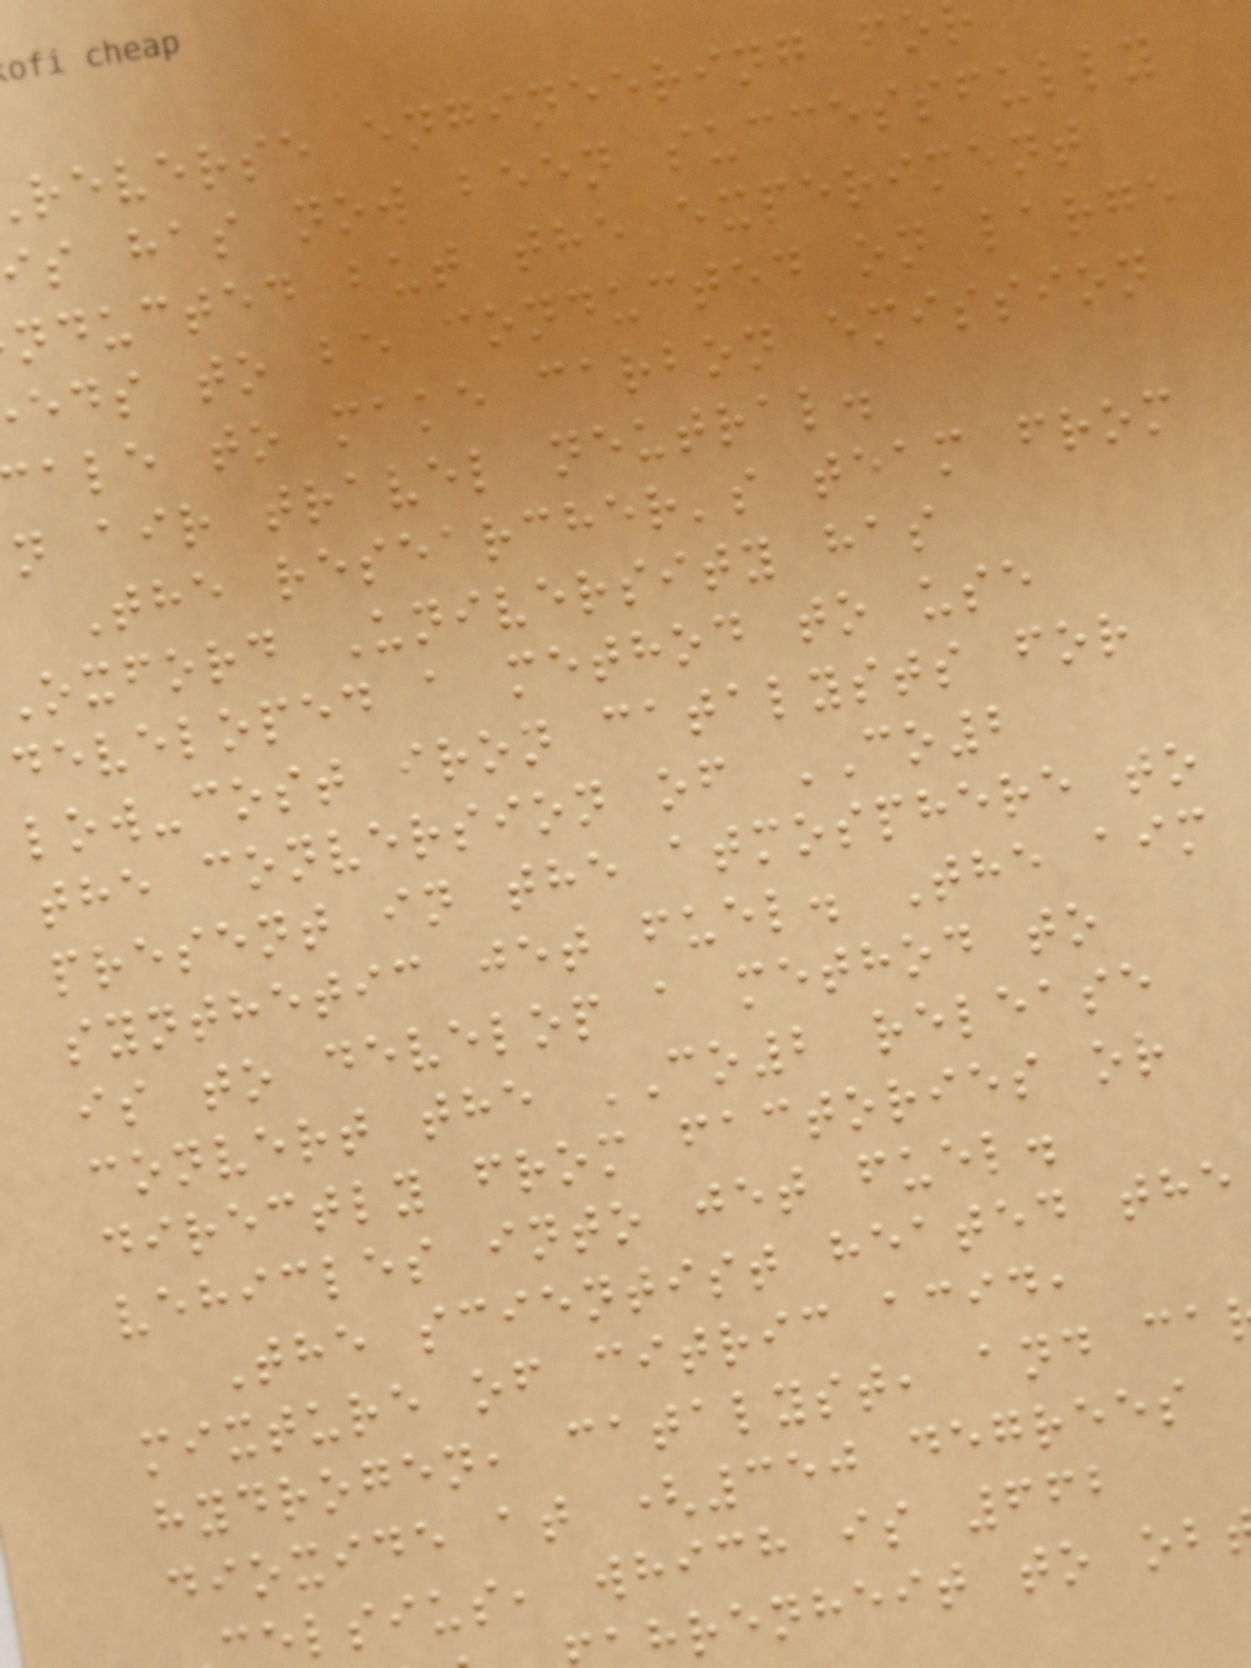reverse engineering fo
s has now been successfully
nducted but the experiment
eds to be conducted on large
ale to make carbon emission
n air travel neutral.
The researcher's team from
oxford University has
developed a method to use
low-cost iron catalysts for
the conversion of CO2
present in the atmosphere to
synthetic jet fuel. The aim
is to develop a method to
convert the CO2 release
directly from factories or
vehicles into jet fuel.
The scientist heated the
mixture of citric acid,
hydrogen, catalyst, and ca
dioxide at (350 degrees
elsius, which is 662
hrenheit to ob
